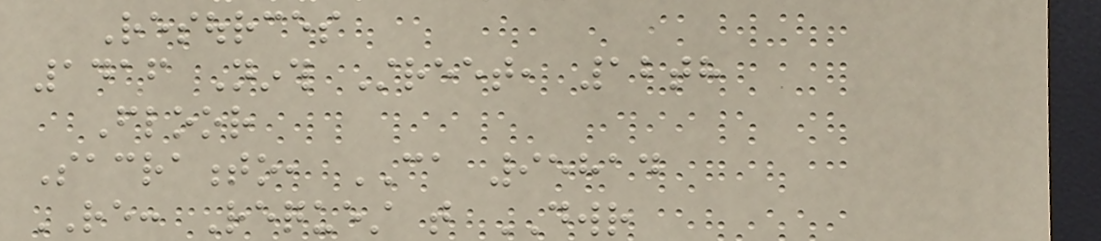Resources
1416 Ninth Street, 12th
Floor
Sacramento, CA 95814
RE: Request that DWR
